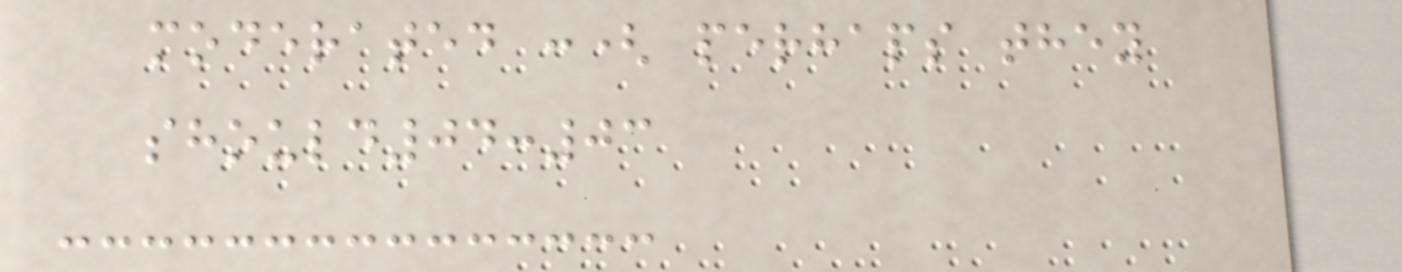moderated :( perhaps they
should04:03
